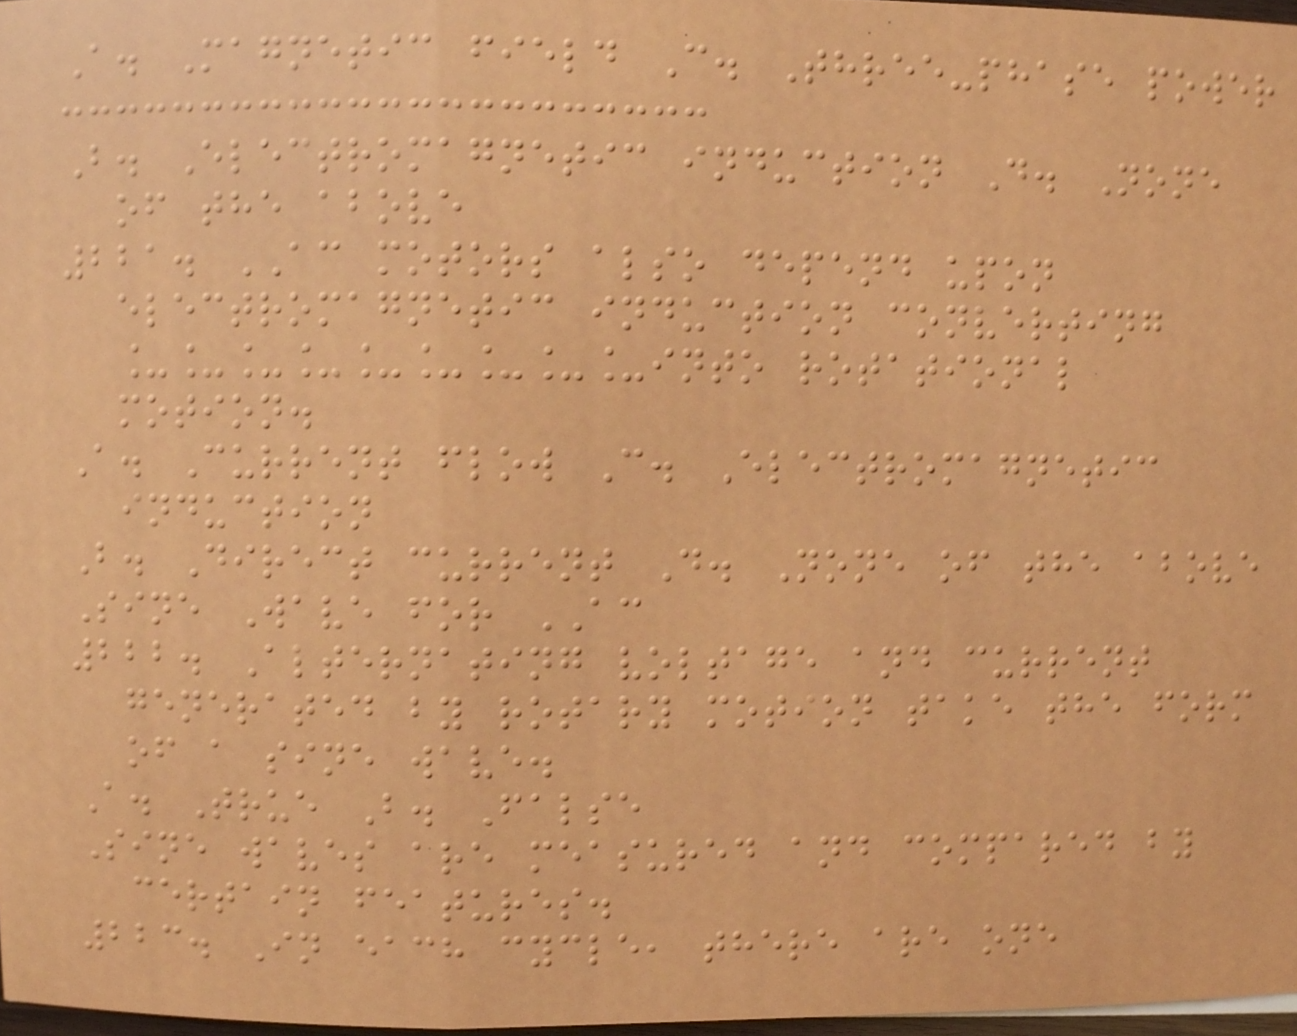A. Magnetic field C. Three-phase power
B. Electromagnetic induction D. None
of the above
221. AC motors also depend upon
electromagnetic induction converting
_________into rotational
motion.
A. Current flow C. Electromagnetic
induction
B. Direct current D. None of the above
Sine Wave for AC
222. Alternating voltage and current
generated by rotary motion take the form
of a sine wave.
A. True B. False
Sine waves are measured and compared by
certain features.
223. In each cycle, there are one
